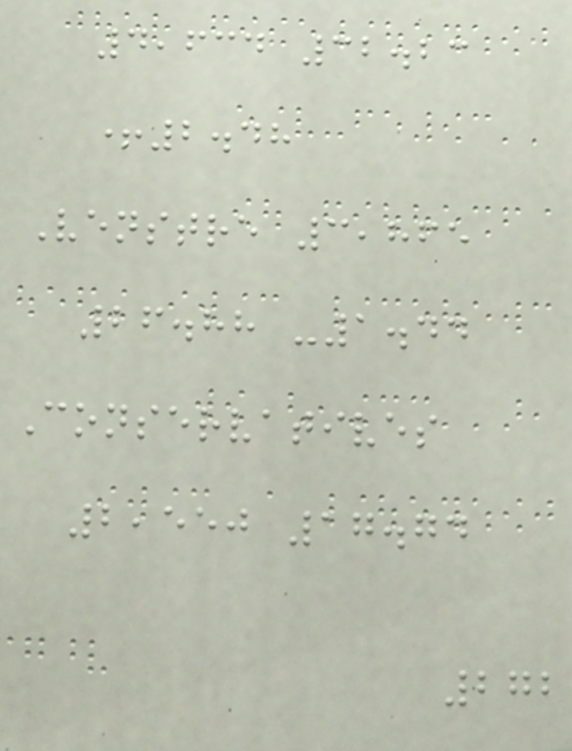4,634 32.23
+2.48
Venstre 3,865
26.88 -1.44
Conservatives
2,550 17.74
272
